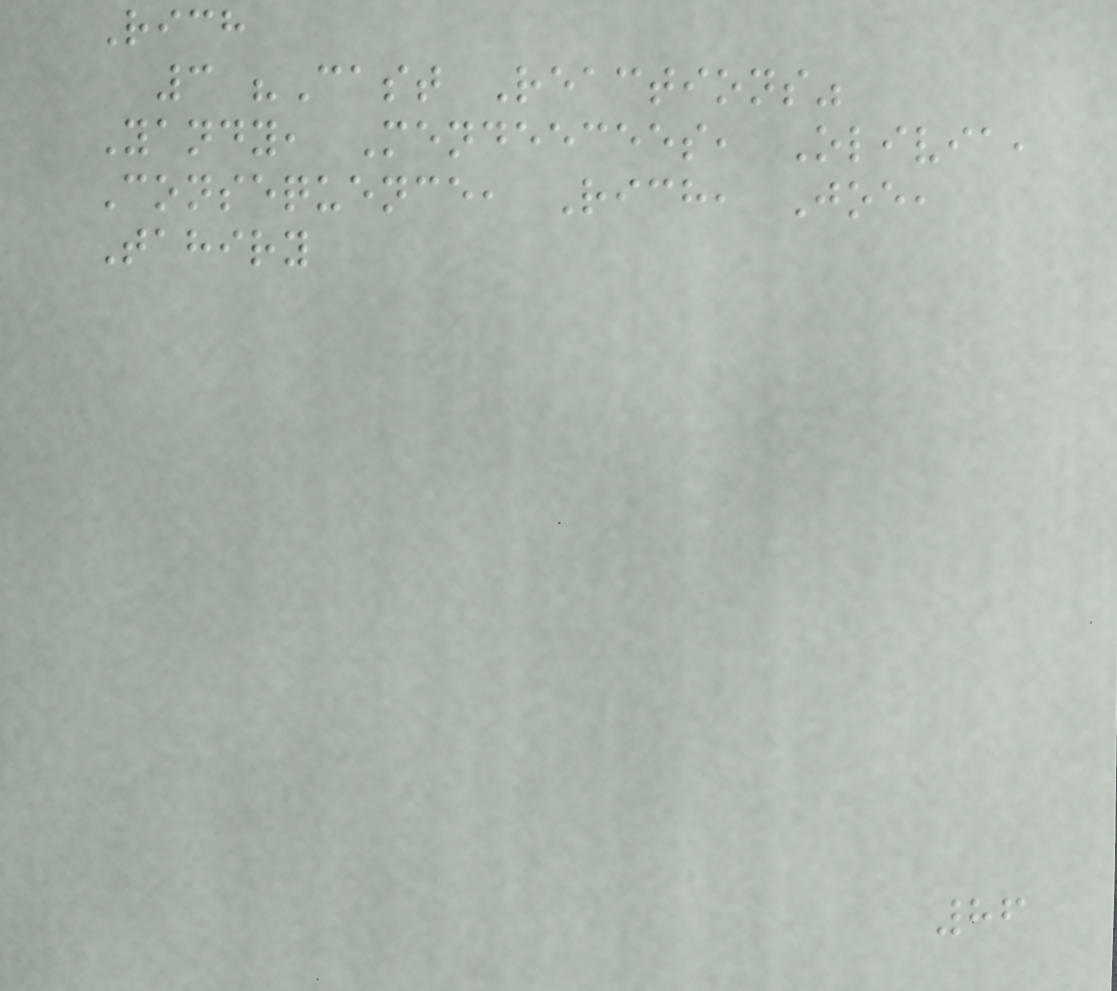Rich
3 "Cast Reactions"
Yandy, Mendeecees, Olivia,
Consequence, Rich, Joe,
Tahiry
86
